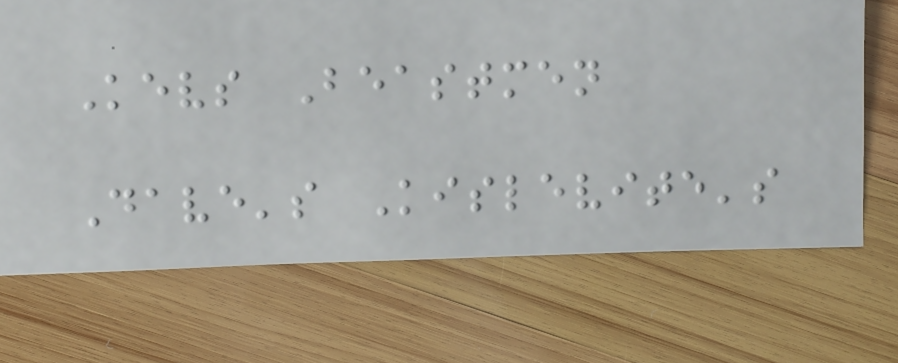Kevs Beastmen
Dave's Kislevite's
